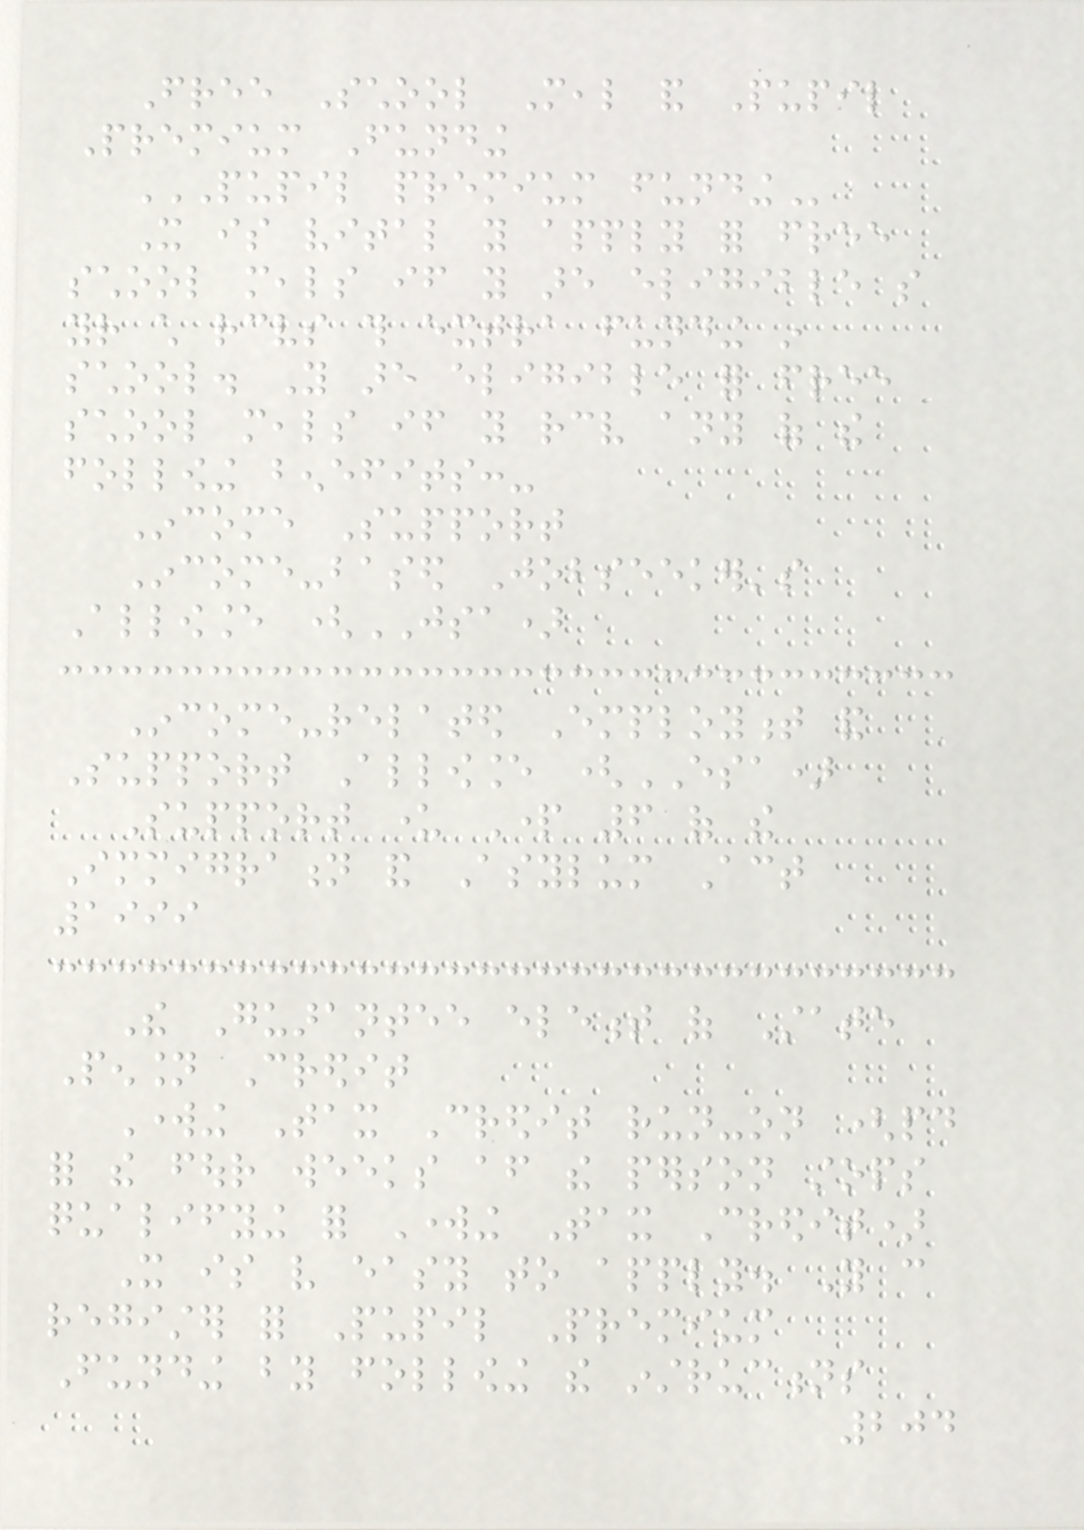Free School Meal and Pupil
Premium Funding
PUPIL PREMIUM FUNDING
It is vital you apply for free
school meals if you are eligible so
your child receives this extra funding in
school. You are eligible for free
school meals if you receive any of the
following benefits:-
Income Support
Income-based Jobseeker's
Allowance (JSA)
Income-related Employment and
Support Allowance (ESA)
Support under Part 6 of the
Immigration and Asylum Act
1999
The Guarantee element of State
Pension Credit
Working Tax Credit run-on (paid
for the four weeks after the person stops
qualifying for Working Tax Credit)
It is very easy to apply. You can
register for Pupil Premium
Funding by following the instructions
204
